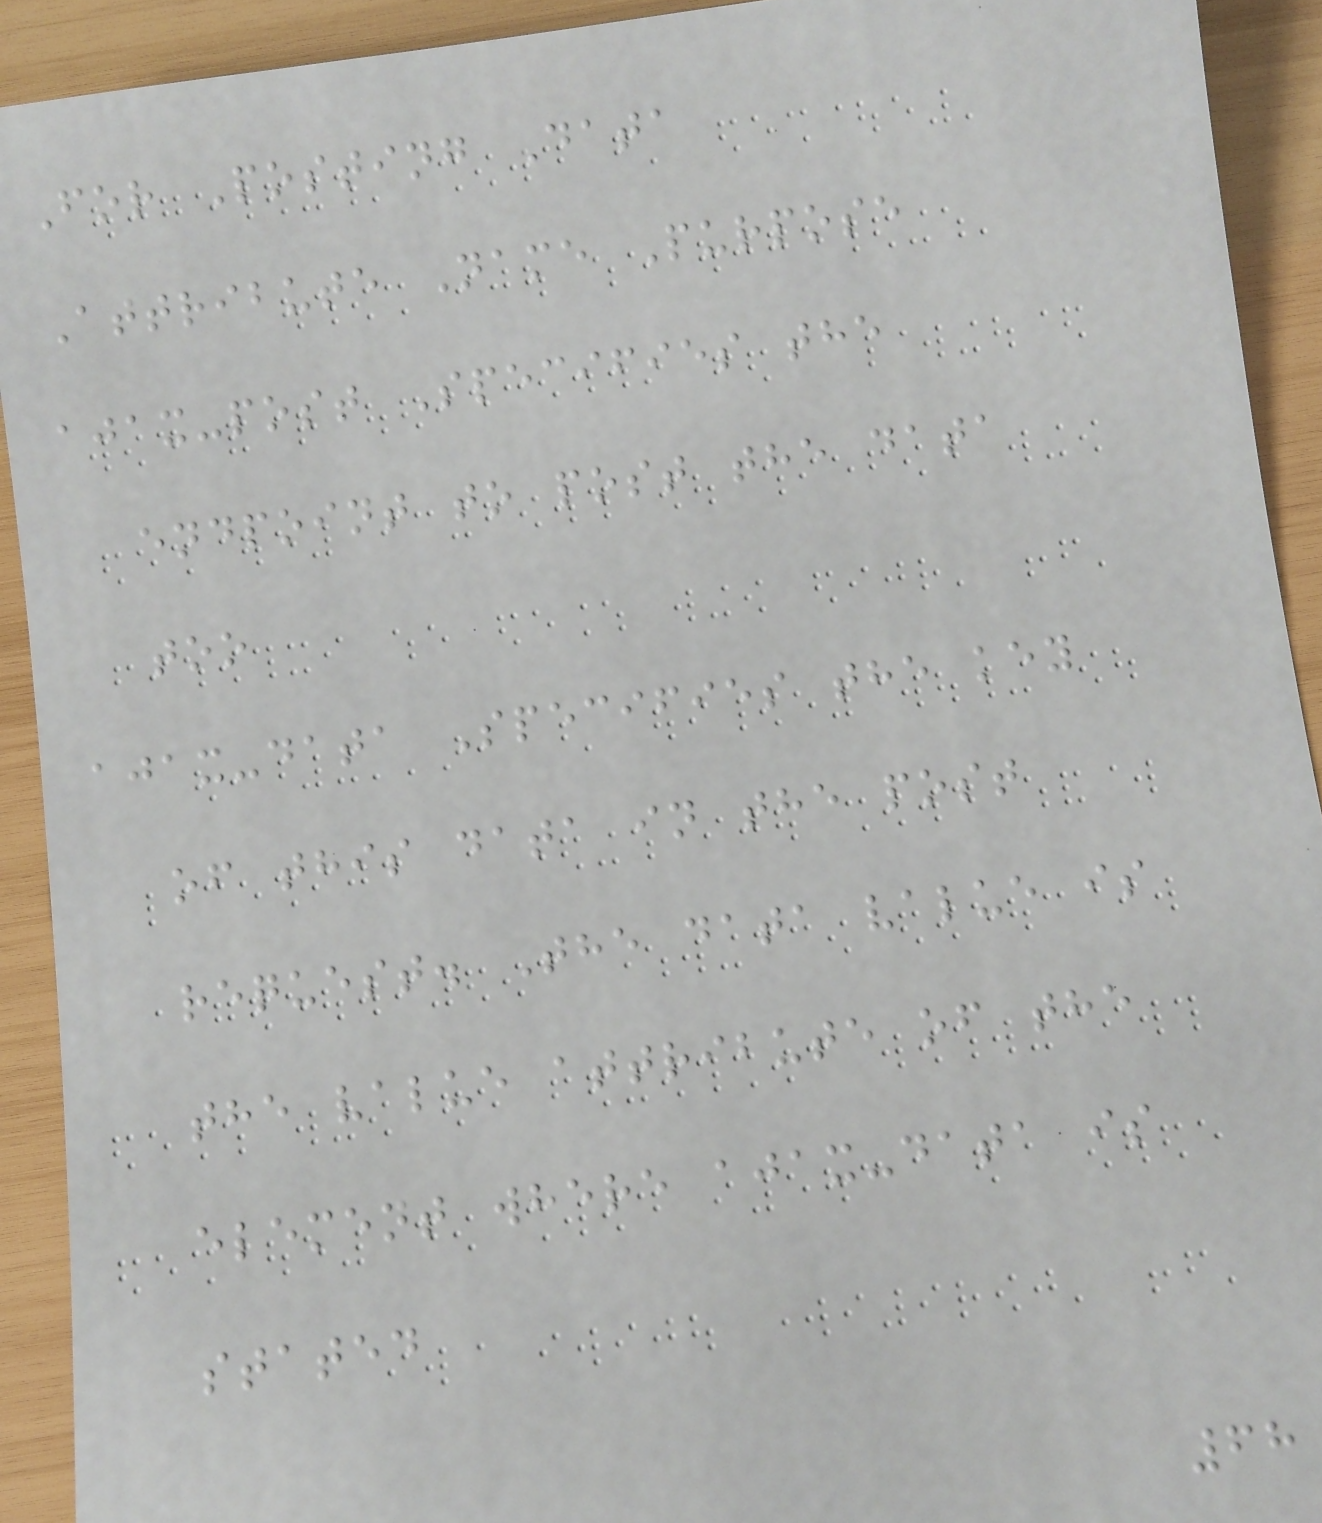For Posting Data
Attribute Name Purpose
ajax-post Specifies the
endpoint to post the data
too
ajax-data Specifies the key
of this data in the post
request. The data value is
the value attribute of the
element where ajax-data is
stated
68
